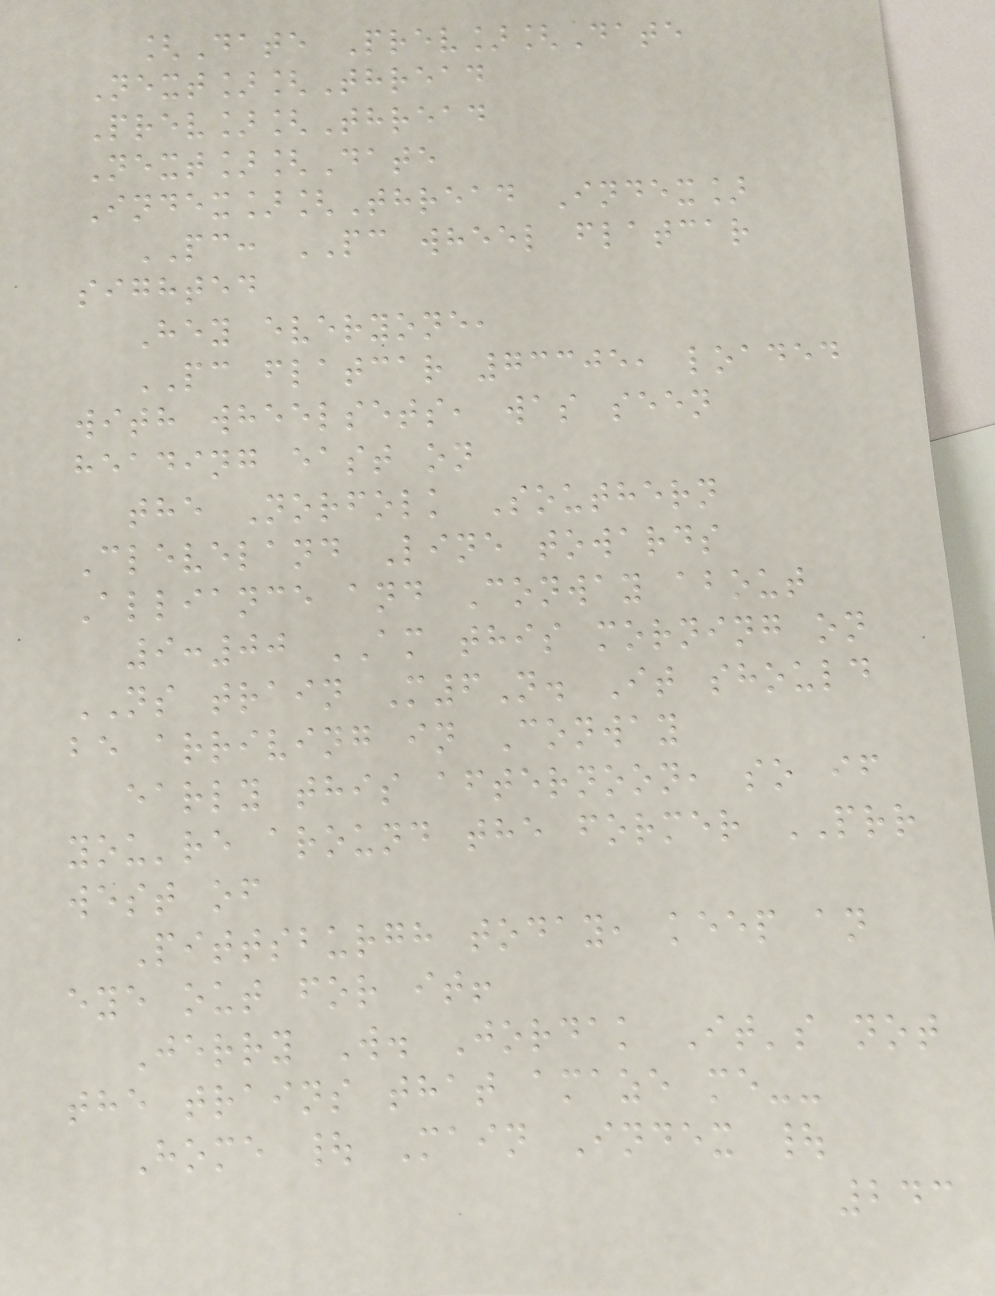[Date Prev][Date
Next][Thread
Prev][Thread
Next][Date
Index][Thread Index]
PC: PC wheel flatcar
sighted
Hey everyone,
PC flatcar 73305, loaded
with wheelsets, was seen
heading east on
the Norfolk Southern
Cleveland Line towards
Alliance and Conway about
9:00 AM this morning on
NS train M6N. It should
be arriving in Conway
early this afternoon, so if
you're around the former PRR
west of
Pittsburgh today, keep an
eye out for it!
Jerry W. Jordak It's not
the trains that amaze me--
Home | Main Index |
243
